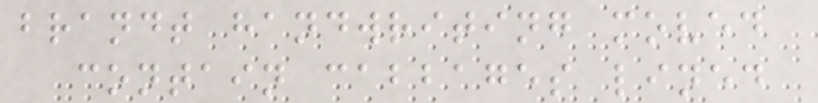brandt handwriting moved
contain cabbages lined
